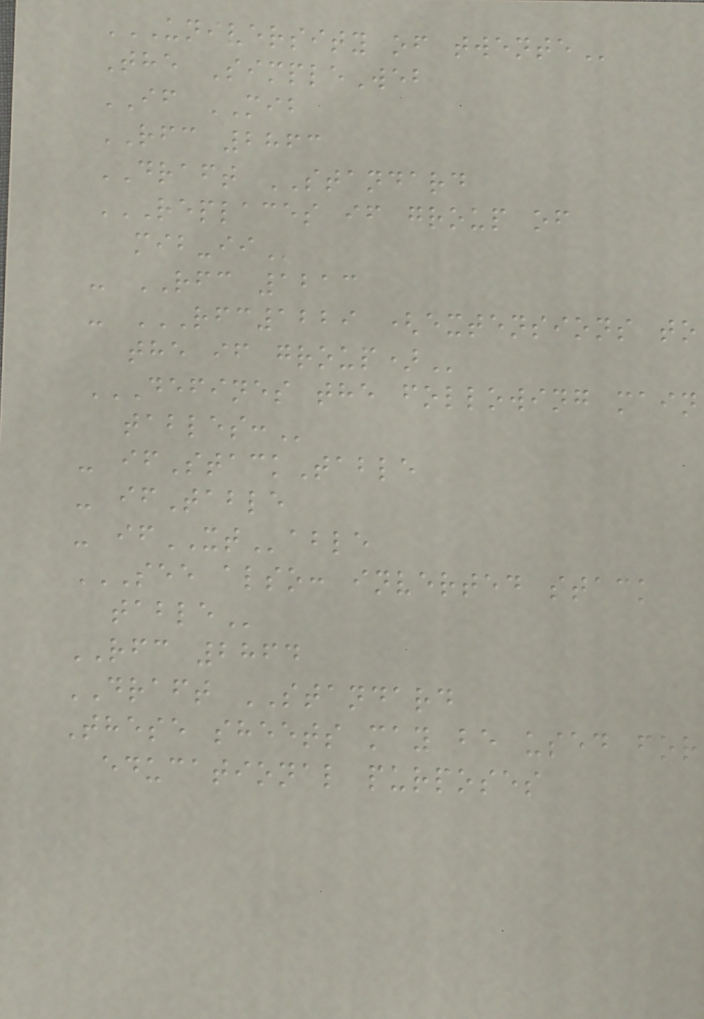UNIVERSITY OF TWENTE
The SimpleWeb
IF MIB
RFC 2863
DRAFT STANDARD
REPLACES IF GROUP OF
MIB-II
- RFC 1213
- RFC1229 (EXTENSIONS TO
THE IF GROUP)
DEFINES THE FOLLOWING MAIN
TABLES:
- ifStackTable
- ifTable
- ifXTable
SEE ALSO: INVERTED STACK
TABLE
RFC 2864
DRAFT STANDARD
These sheets may be used for
educational purposes
